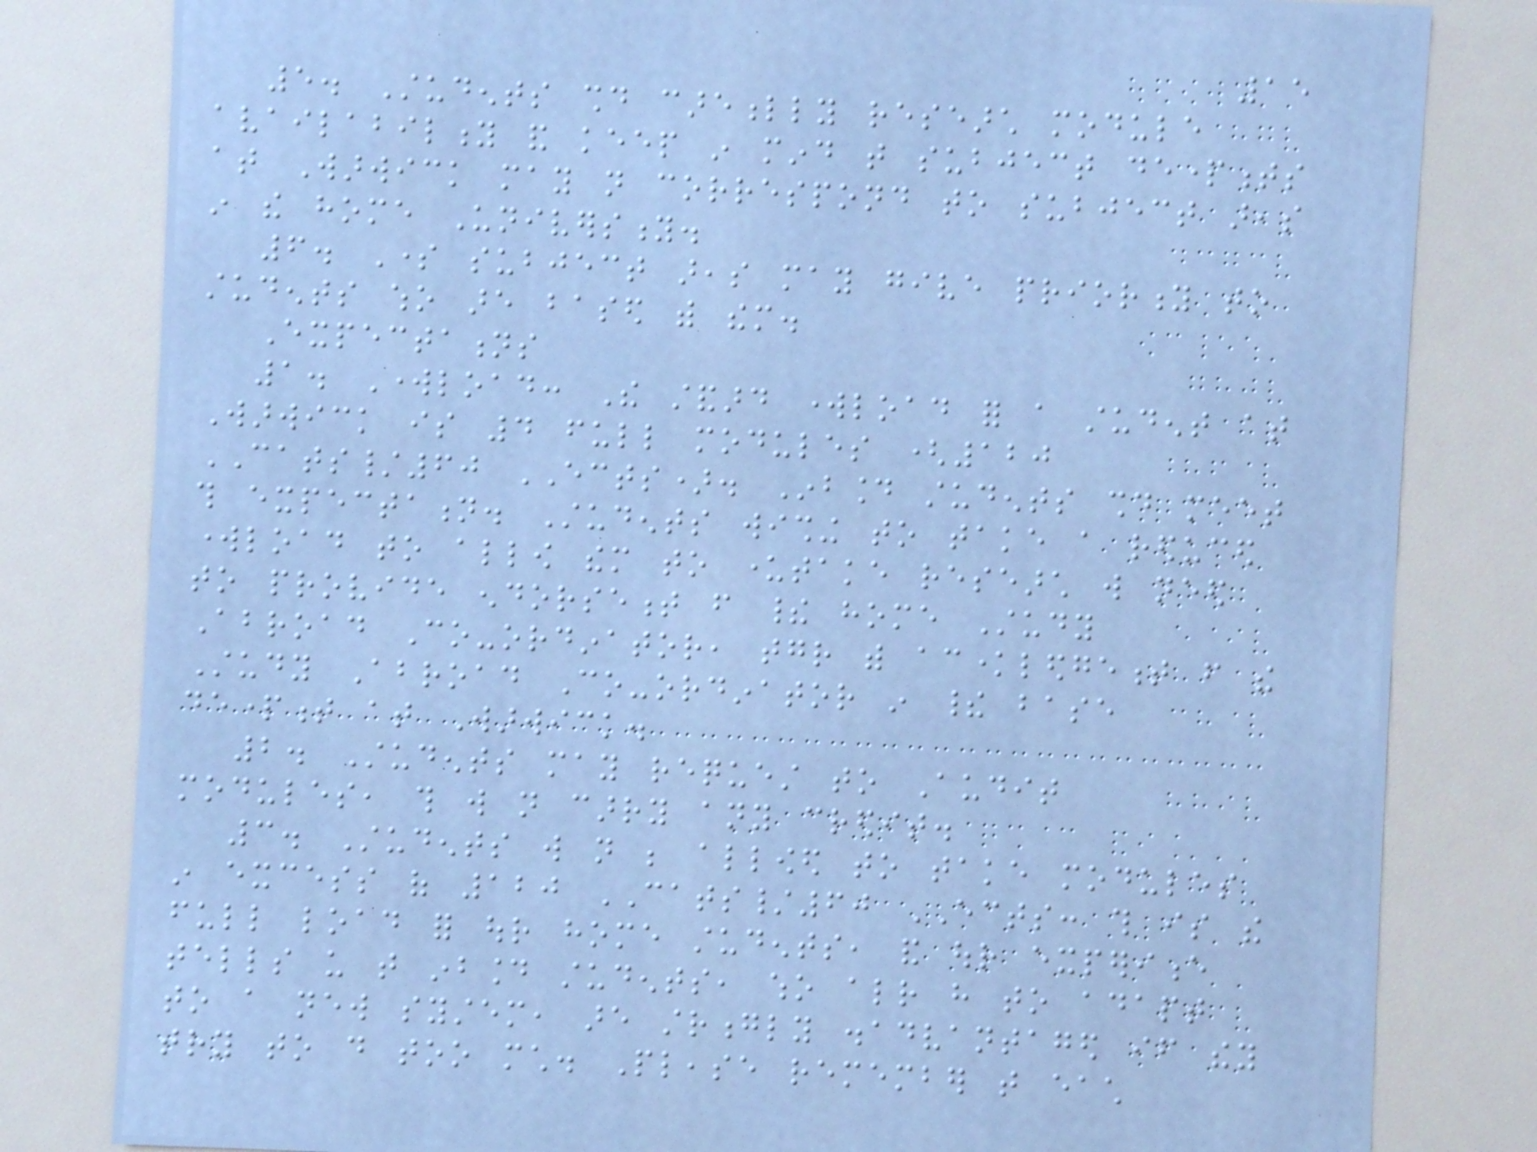15
5. Students should carefully research module
availability and keep in mind that subject departments
at Warwick may not correspond to subject areas
in the home University.
6. Some subject areas may give priority to
students who are based with them.
Expectations
1. Workload: The standard workload for a student at
Warwick is 4 full modules (120
CATS/60 ECTS). Inbound students should meet
this expectation. Students wishing to take a reduced
workload to allow them to undertake research will need
to provide endorsement from their home Study
Abroad Co-ordinator, together with acknowledgement from the
Study Abroad Co-ordinator in their base
department at Warwick.
2. Students may request to Audit
modules, this will not carry any credit.
3. Students will not be allowed to take modules
in excess of 120 CATS/60 ECTS: this is the
full load for our home students, and our experience
tells us that inbound students, who already have to adapt
to a new system, are strongly disadvantaged if they
try to do too much. Please remember that each
